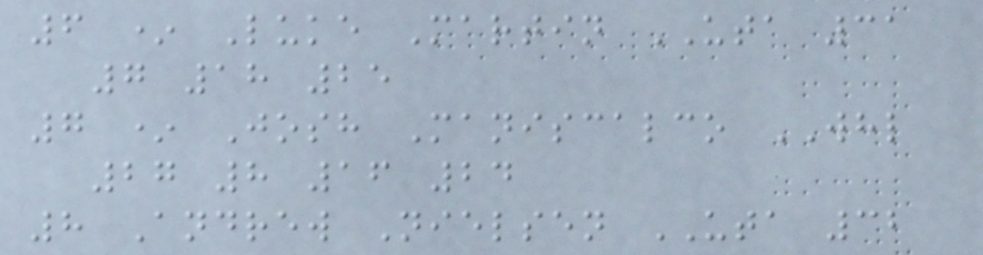6 * Luke Martin UTA 31
7 18 25
7 * Josh Maniscalco WHL
27 8 16 24
8 Andrew Nielsen UTA 32
